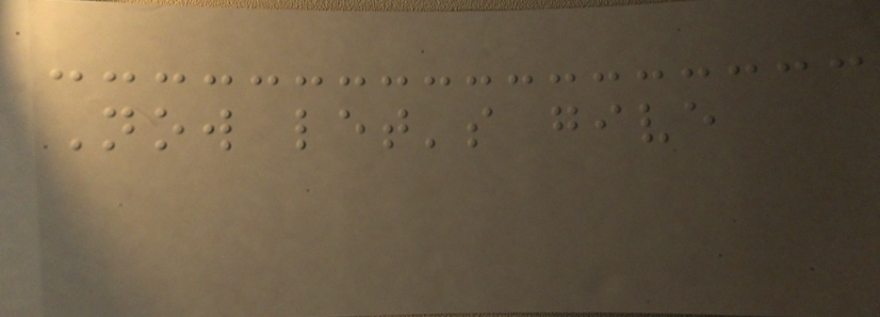Now let's give
